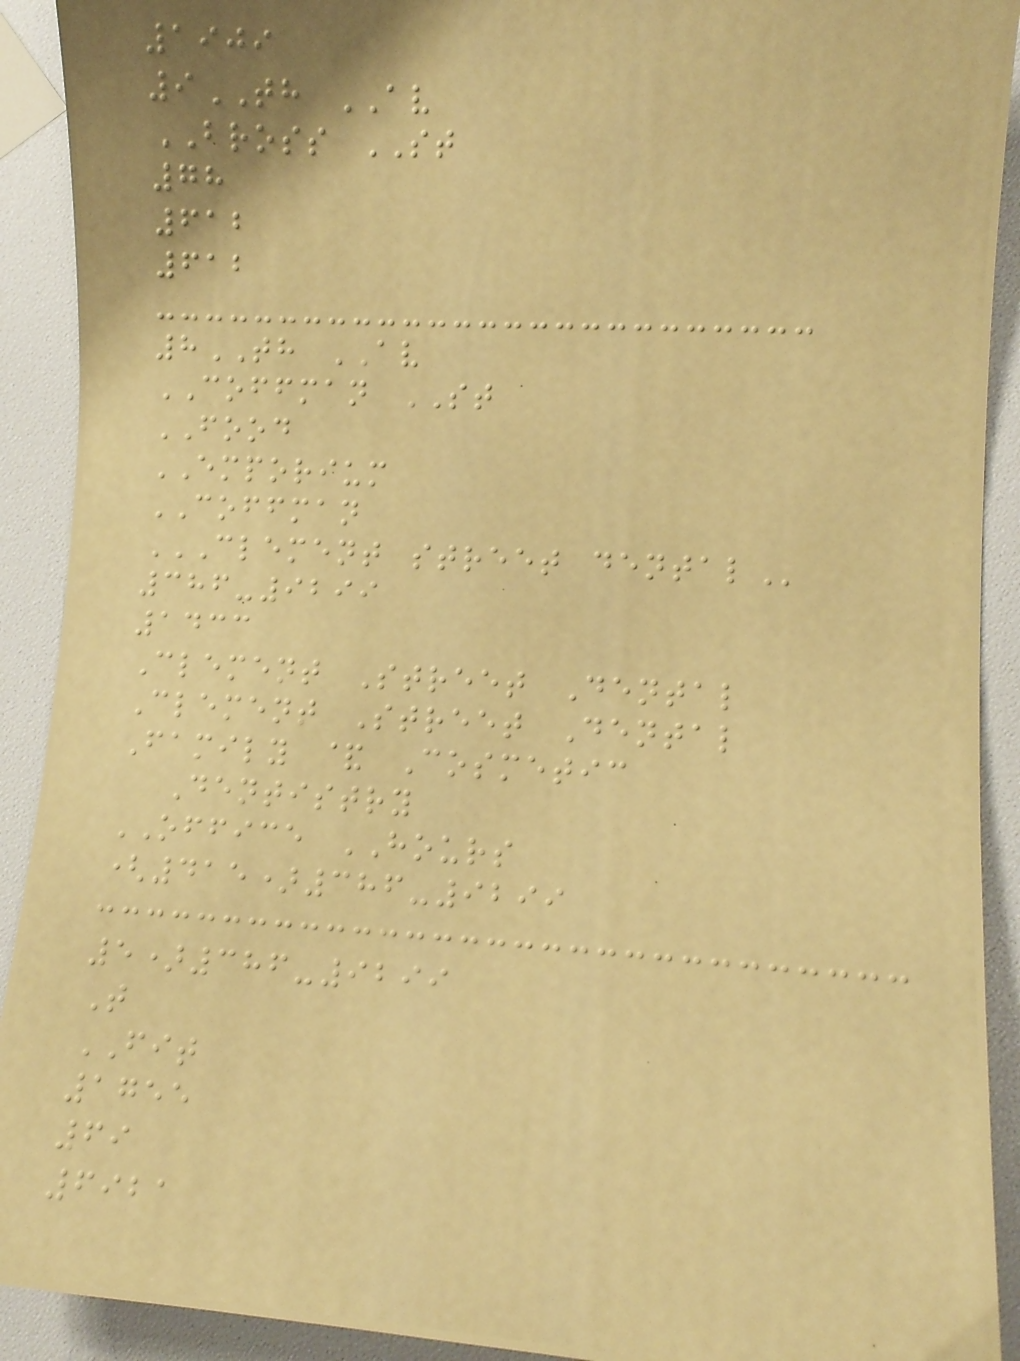1909
9TH AV
BROSS ST
78
612
612
8TH AV
COFFMAN ST
FOOD
EMPORIUM
COFFMAN
CLEMENT STREET DENTAL
386-9299
1433
Clement Street Dental
Clement Street Dental
Family & Cosmetic
Dentistry
OFFICE HOURS
(415)386-9299
5)386-9299
T
FIT
1755
69
6921
